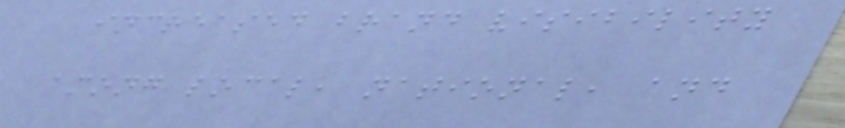increased brand visibility
among local, national, and
